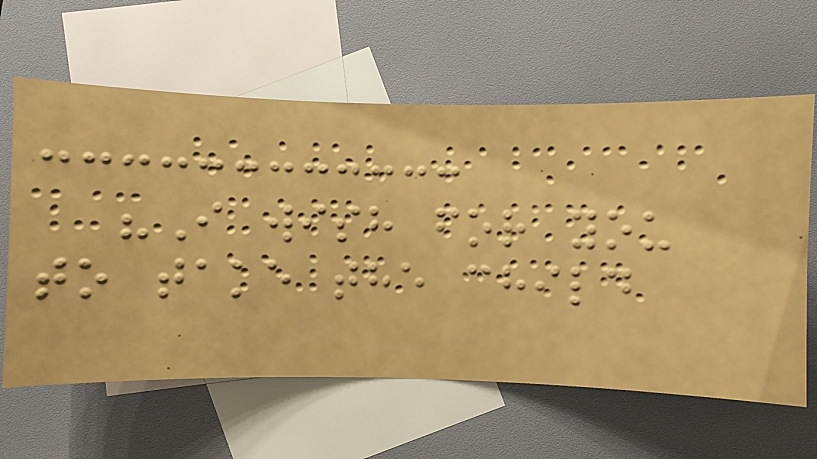"I wish for you
to take the child
